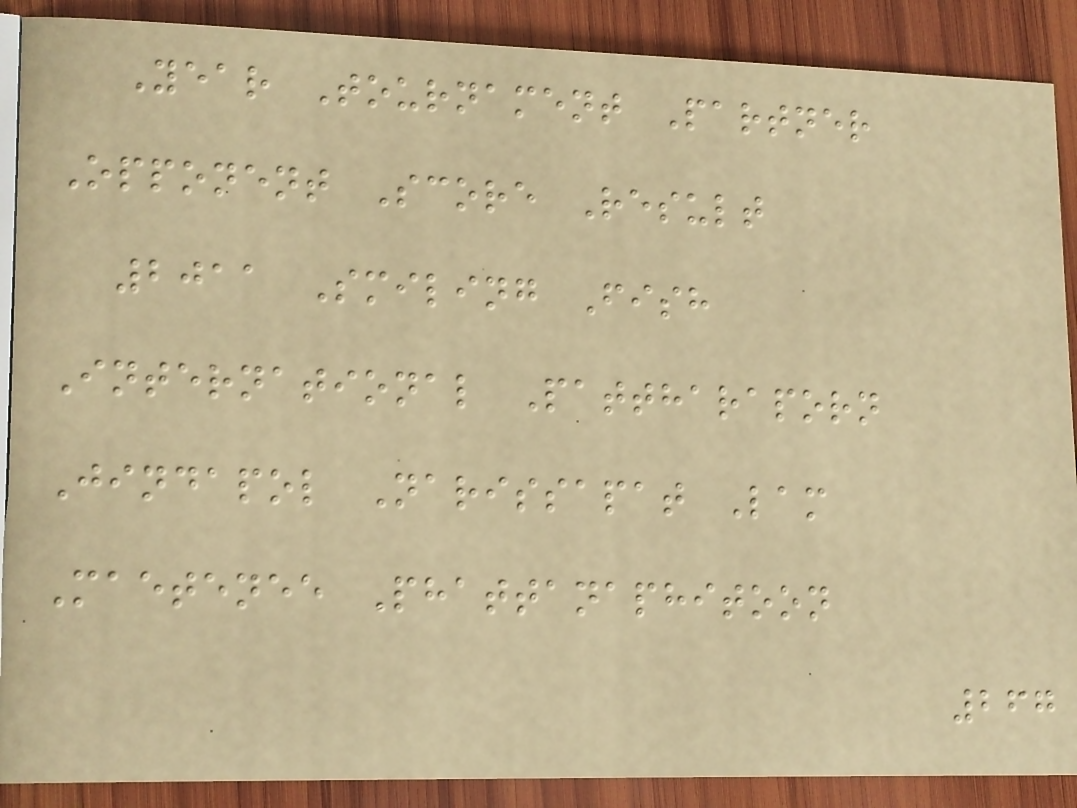Year Tournament Partner
Opponent Score Result
2011 Smiling Fish
International Pattharaporn
Jindapol Narissapat Lam
Maetenee Phattanaphitoon
267
